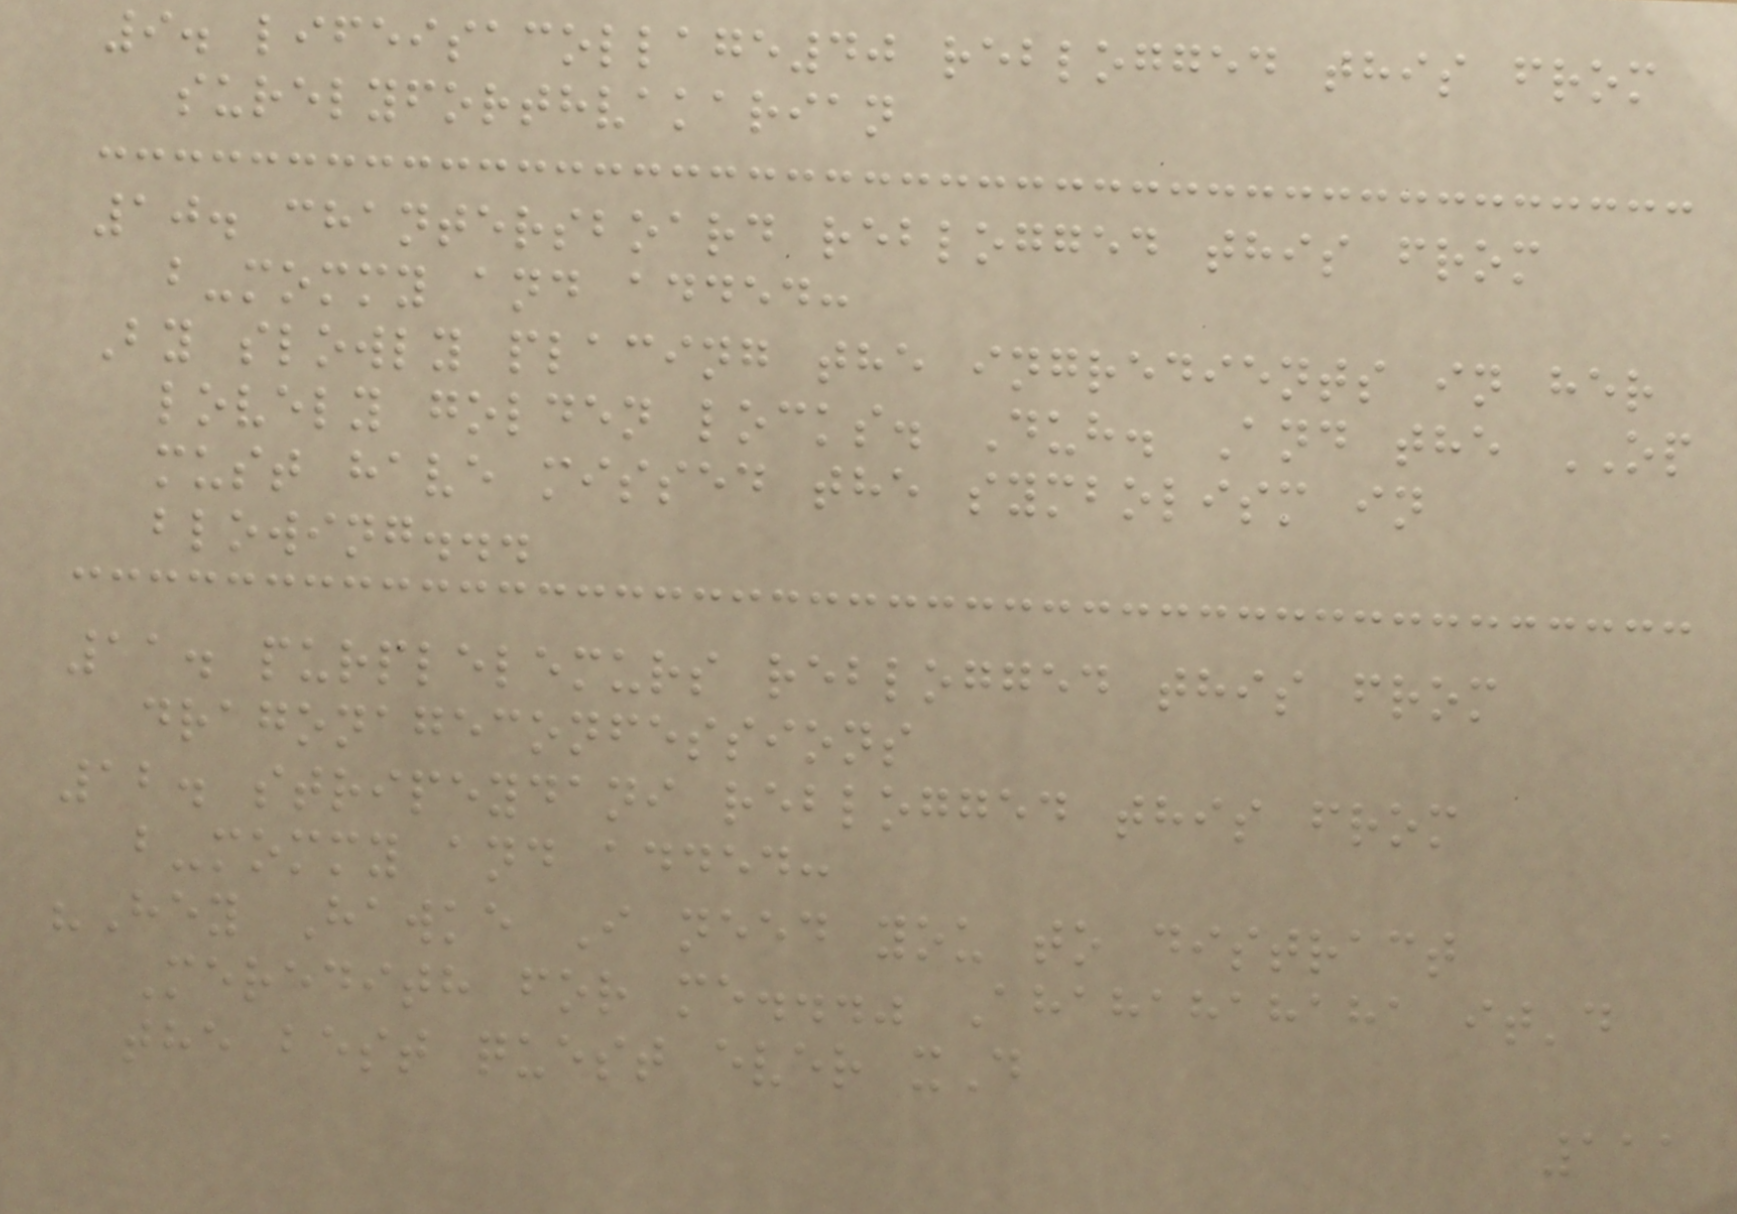9. lifeisacollage40 reblogged this from
surelyforthvakarian
10. chantersboard reblogged this from
b-mommy and added:
By slowly placing the ingredients in her
lovely golden locks. Duh. And the OP
must have missed the symbolism in
blowing...
11. purplelemurs reblogged this from
dragonageconfessions
12. stripeydani reblogged this from
b-mommy and added:
"Hey Hawke I need you to distract
Meredith for me..." Ahahahahaha it'd
the best quest ever xD
111
